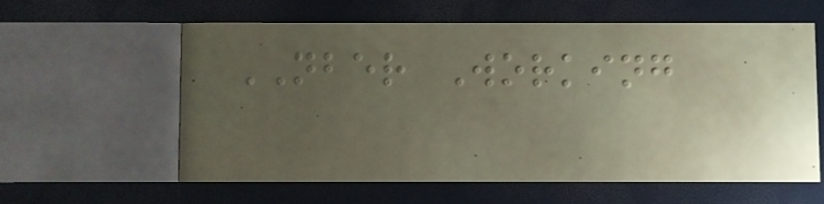NBER Working
